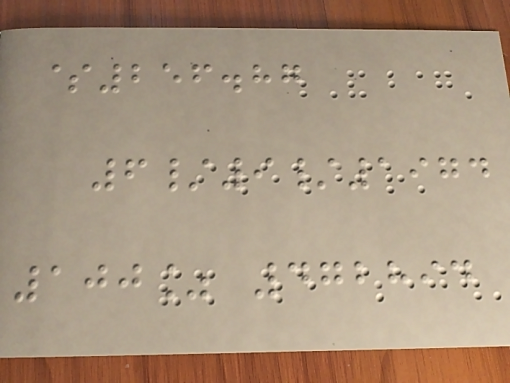$256.87
6/9/1974
100% 472894
